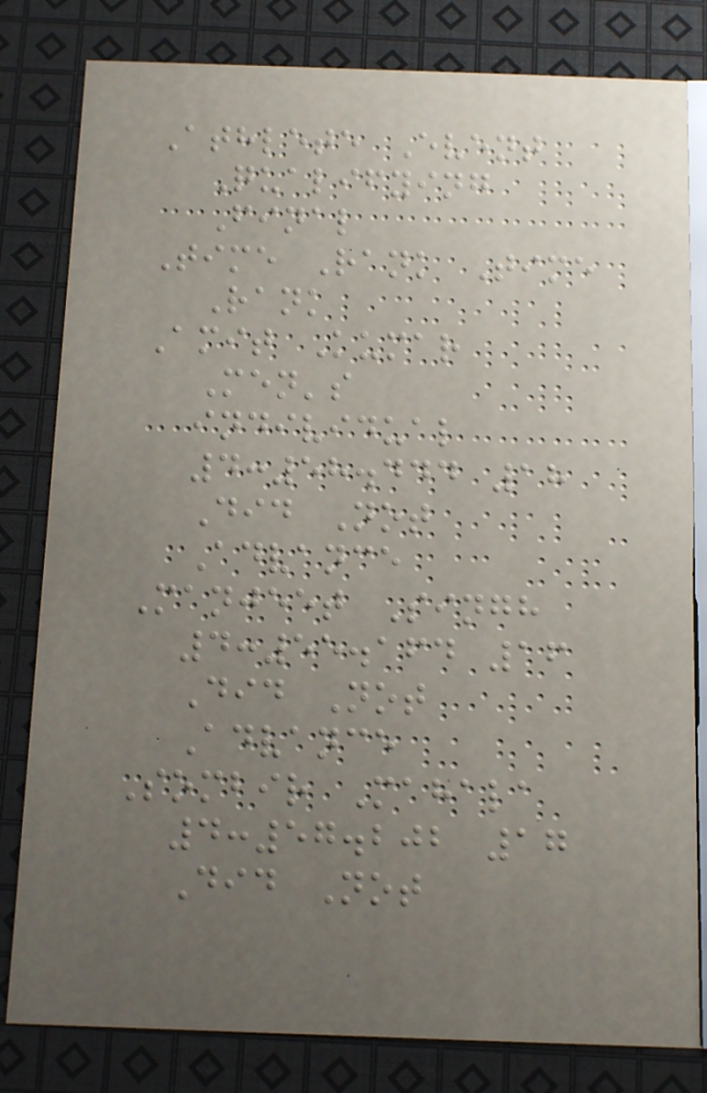Athlete Event
Qualifying
Final
Time Rank Time
Rank
Amit Kumar
Men's
individual
4:58.444 18
Did Not
Advance
Manjeet Singh
4:55.164 16
Did Not
Advance
Sombir Mahala
4:57.202 17
Did Not
